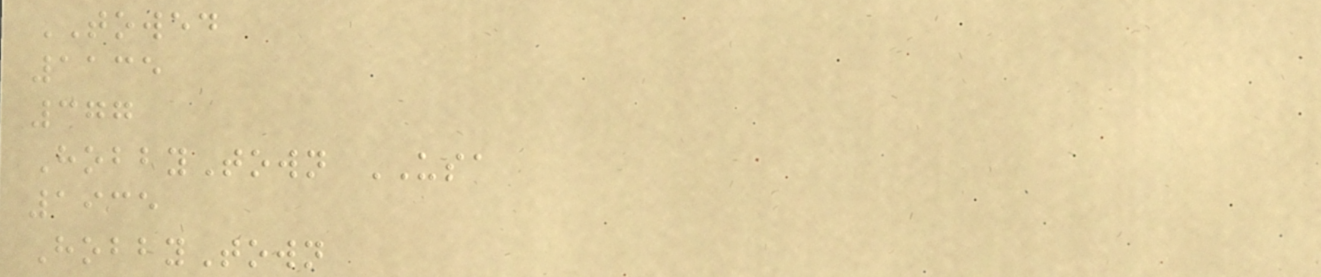TOWED
1135
377
HobbyTown USA
1935
HobbyTown
